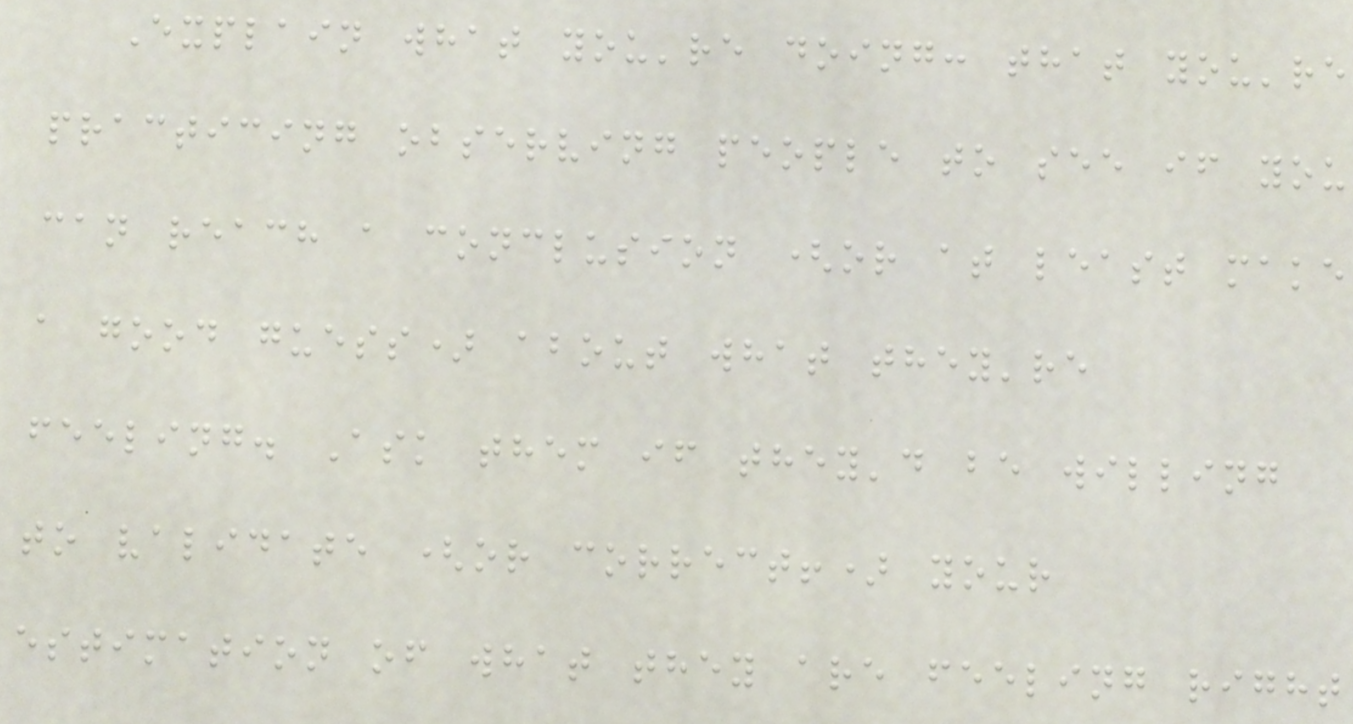Explain what you're doing: that you're
practicing observing people to see if you
can reach a conclusion (or at least make
a good guess) about what they're
feeling. Ask them if they'd be willing
to validate (or correct!) your
estimation of what they are feeling right
